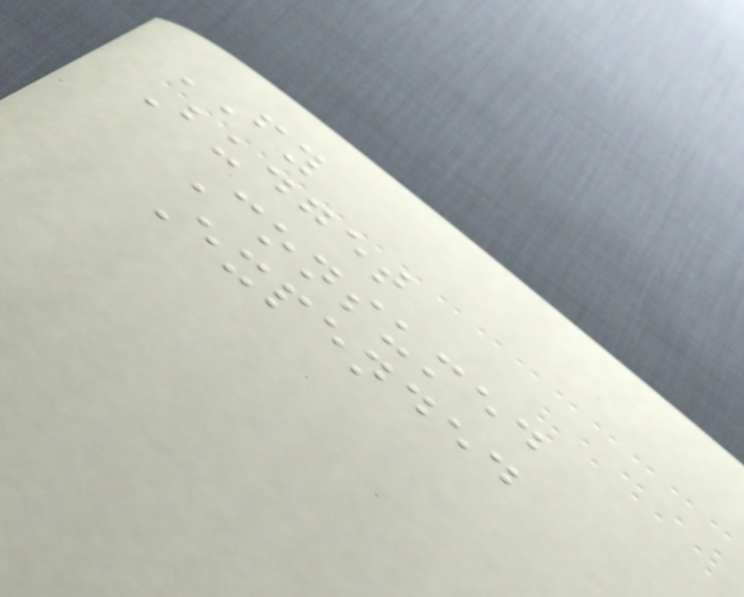FY
Budget
Consumed
Expended
